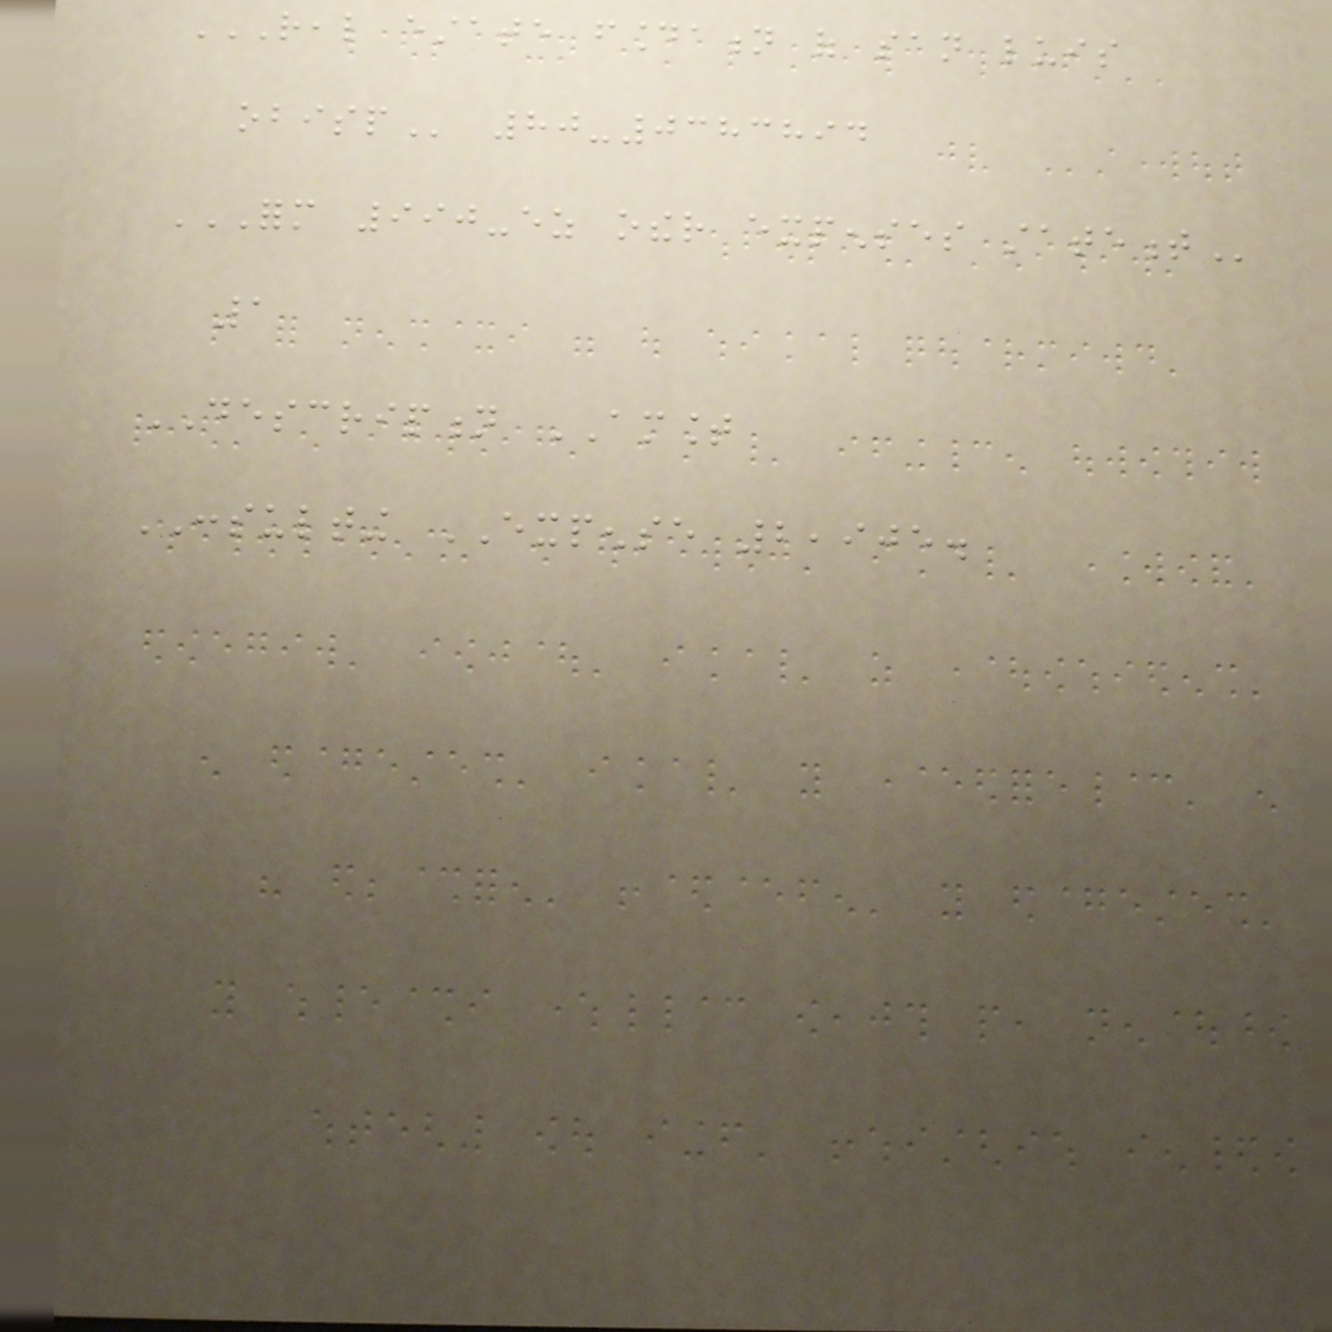REAL ESTATE FOUNDATION OF SAN LUIS
OBISP 80-0383894
FORM 990-EZ OTHER EXPENSES STATEMENT
1
DESCRIPTION AMOUNT
CONSULTING EXPENSE 2,905.
